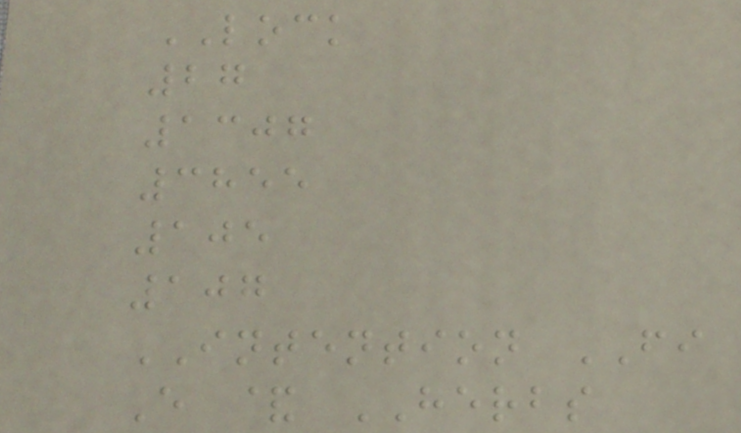LOCK
27
1307
3855
105
107
INTENTION FI
E & HERBS
